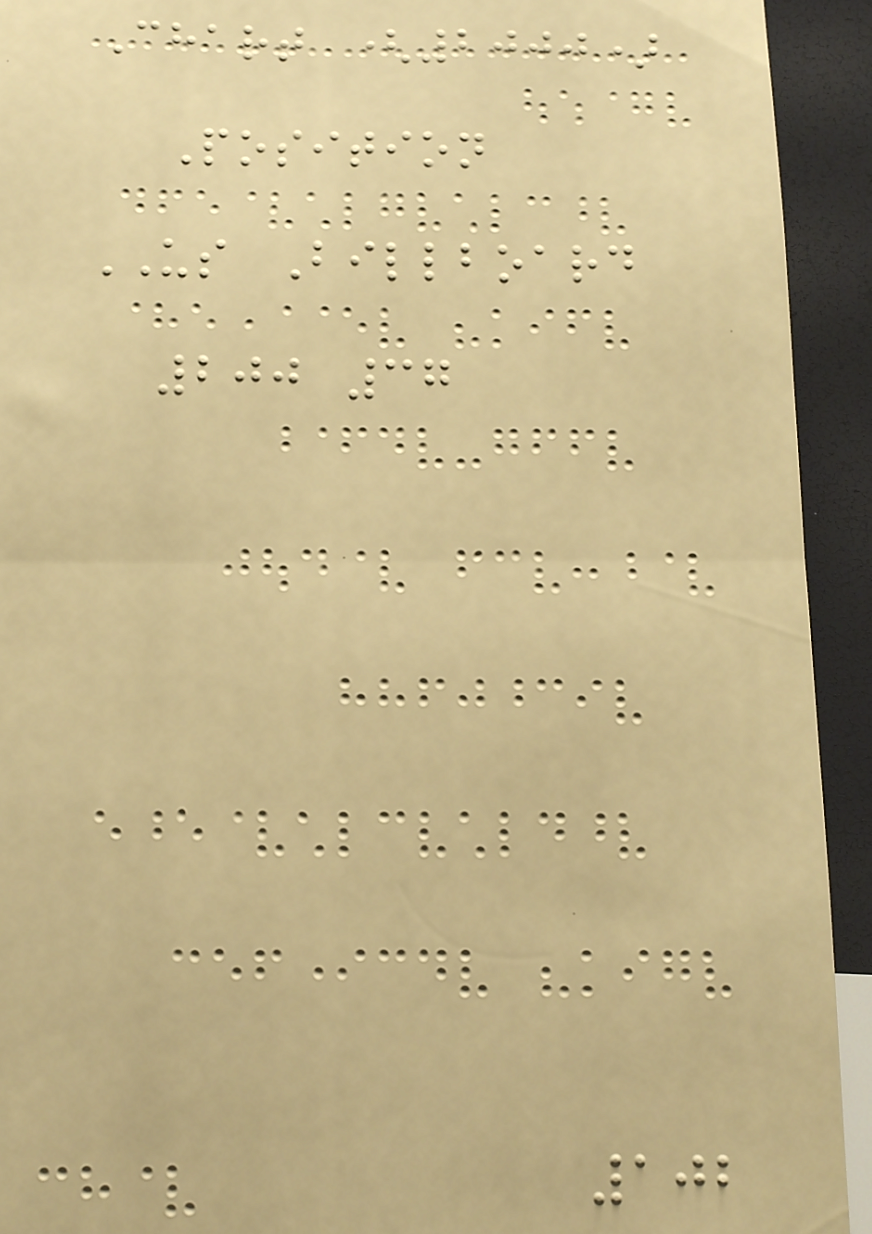Chart (2000)
Position
US Billboard
200 37
102
